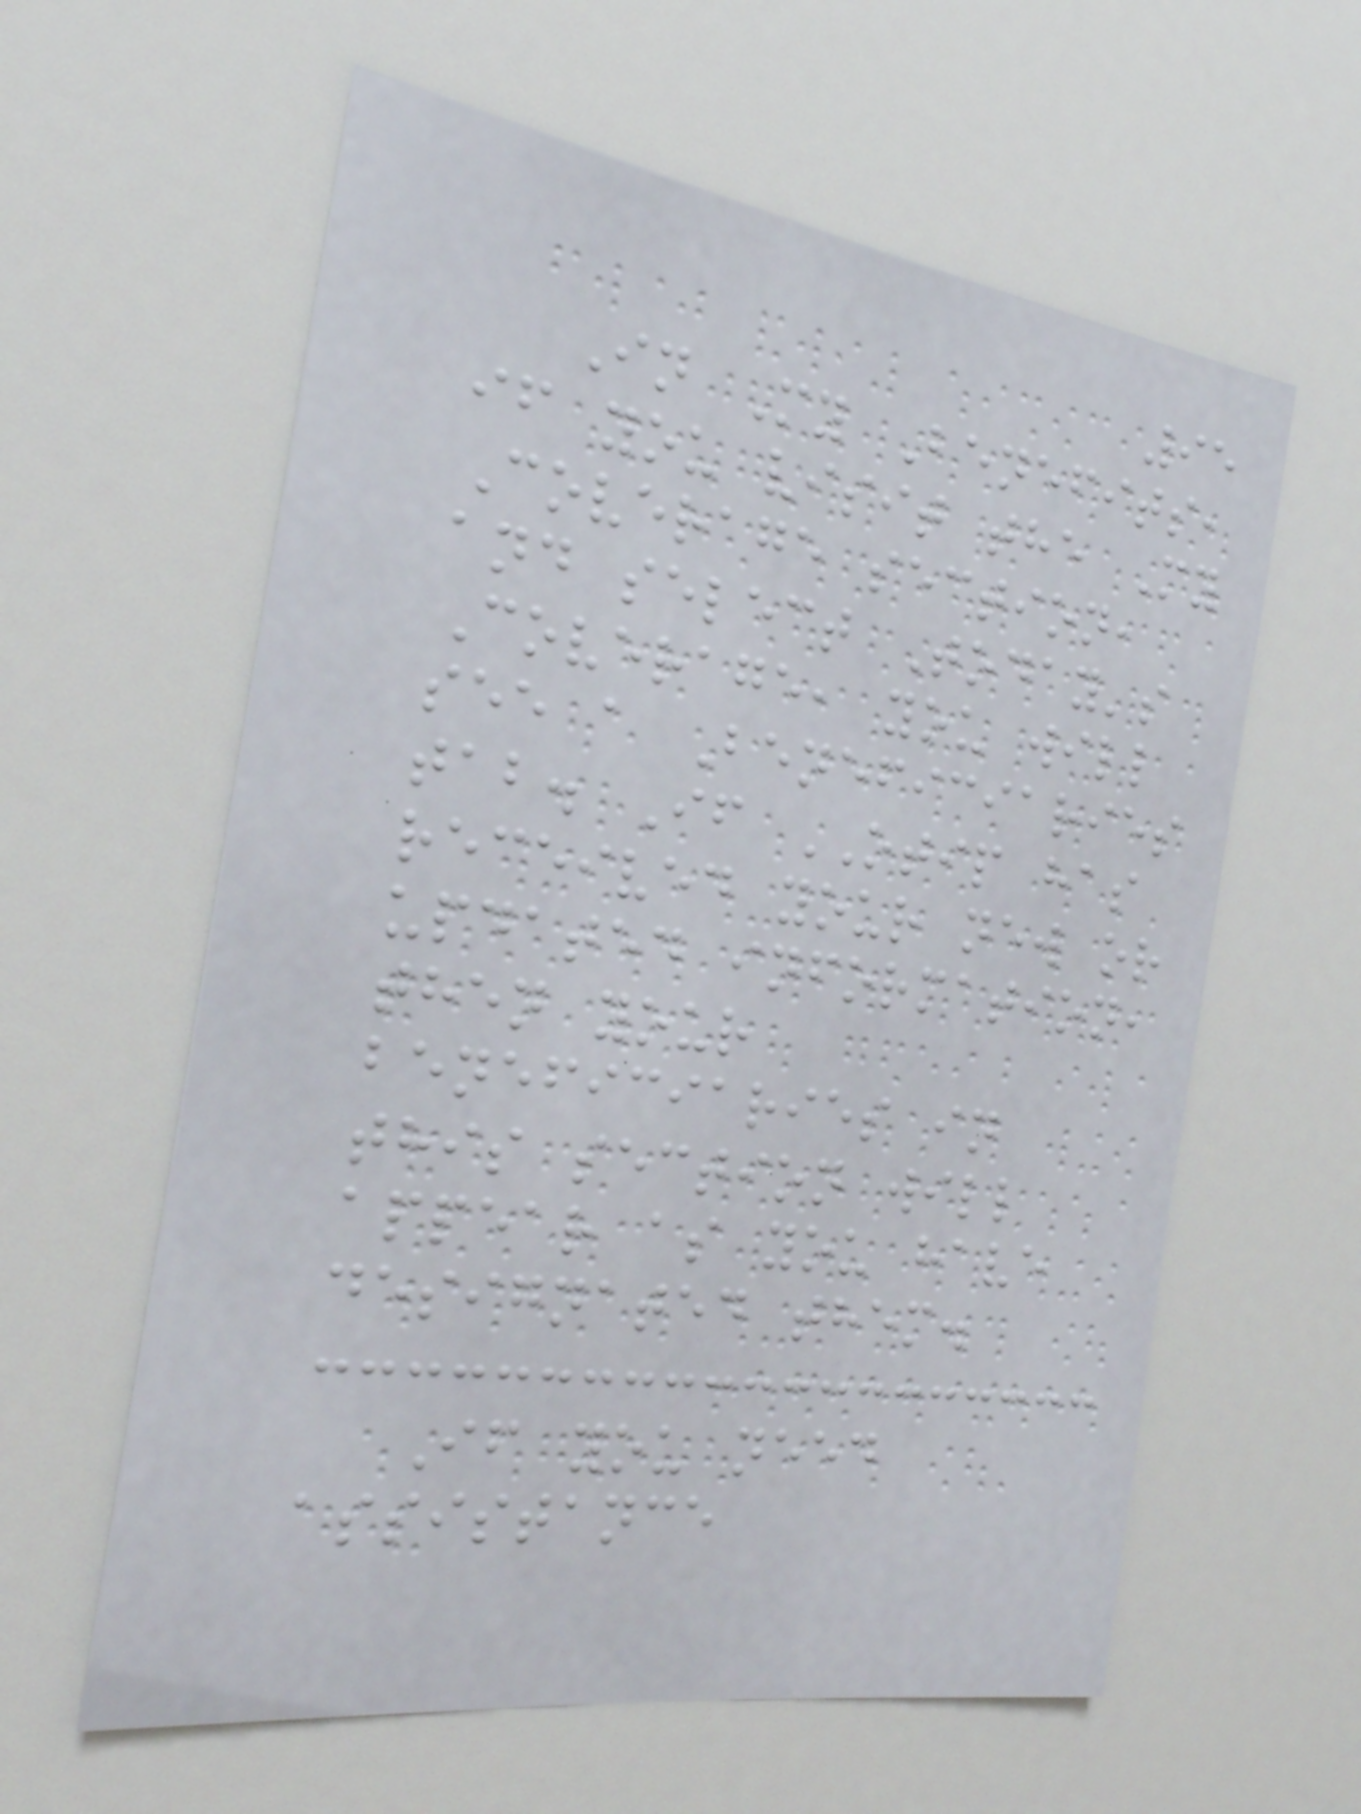95
In My Benefits,
if you visit the My
Coverage section,
and select Today's
Coverage, you will
see a Beneficiaries
tab. If OTIP has
received your new or
updated information,
then your
beneficiaries in
this section will
appear as you have
designated them.
If you need
assistance
